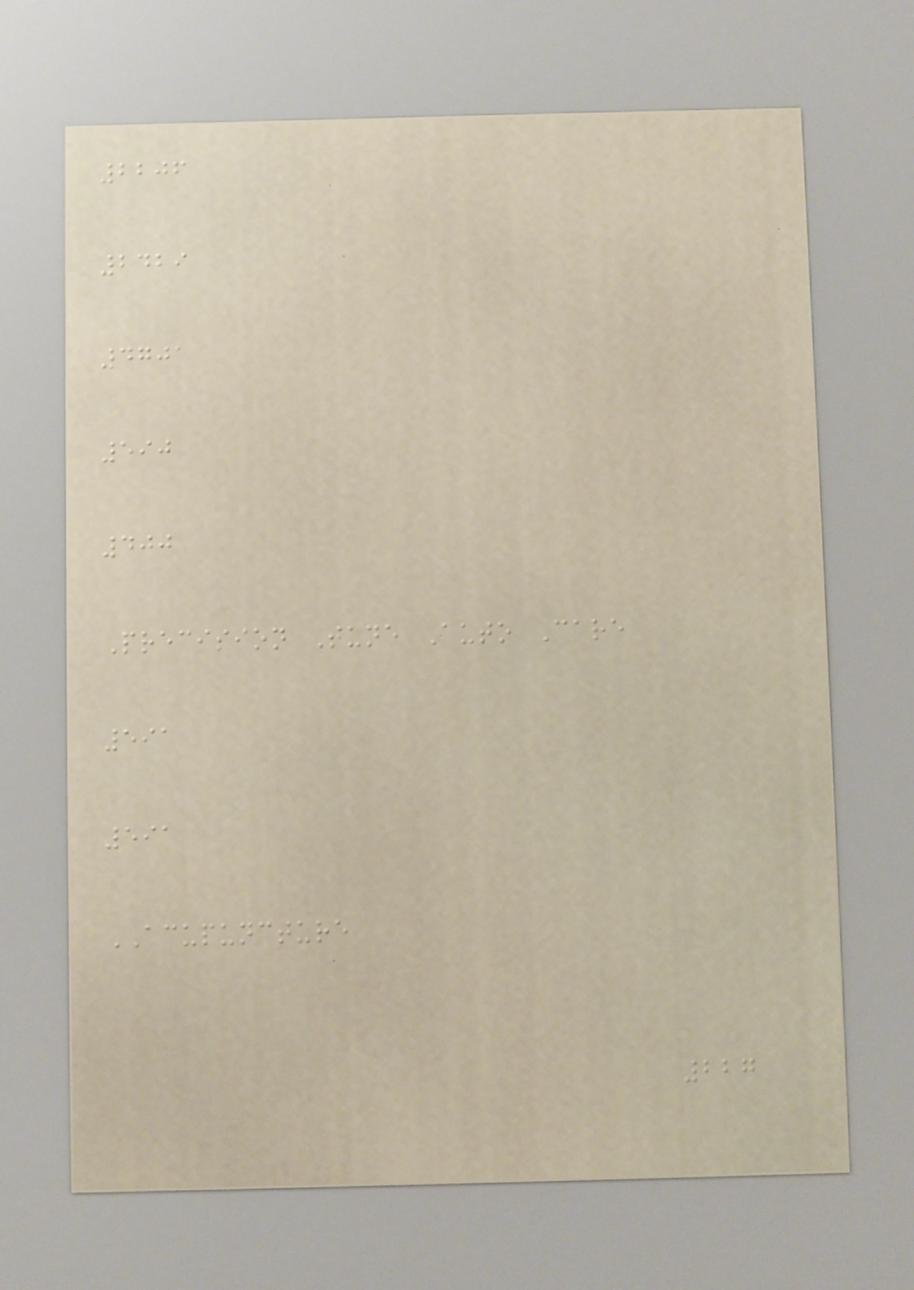2206
2429
4701
590
400
Precision Tune Auto Care
591
591
ACUPUNCTURE
227
